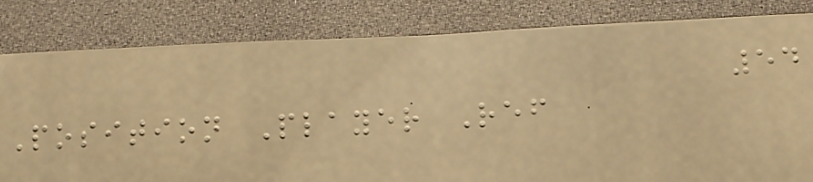54
Position Player Ref
